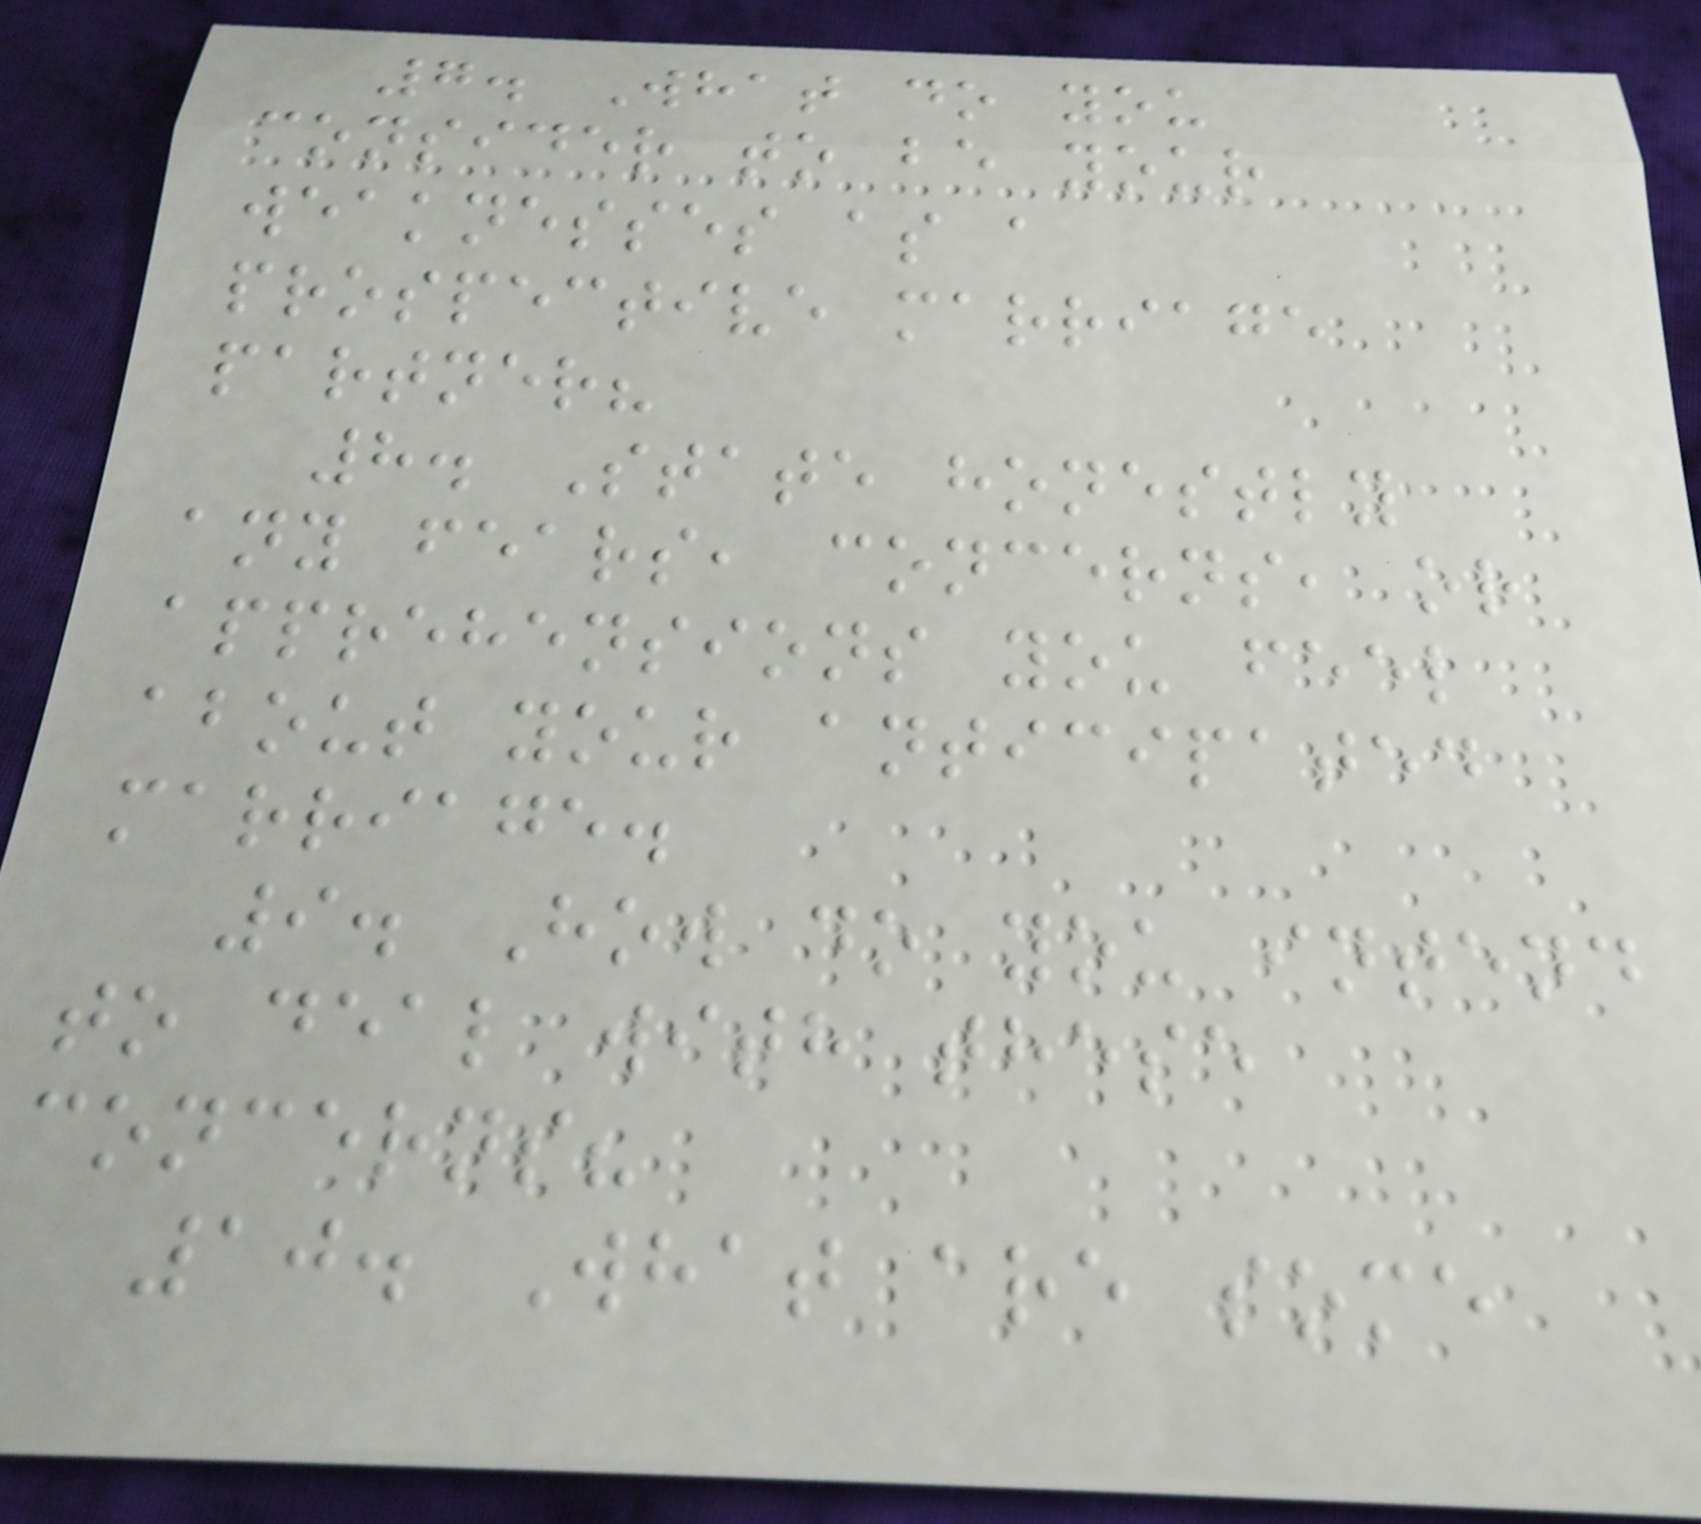7. What do you
consider to be your
weaknesses as a
prospective marriage
partner?
8. State honestly
any fears, concerns, or
apprehensions you feel
about your anticipated
marriage.
9. How do you intend
to deal with these
concerns?
10. What are some
